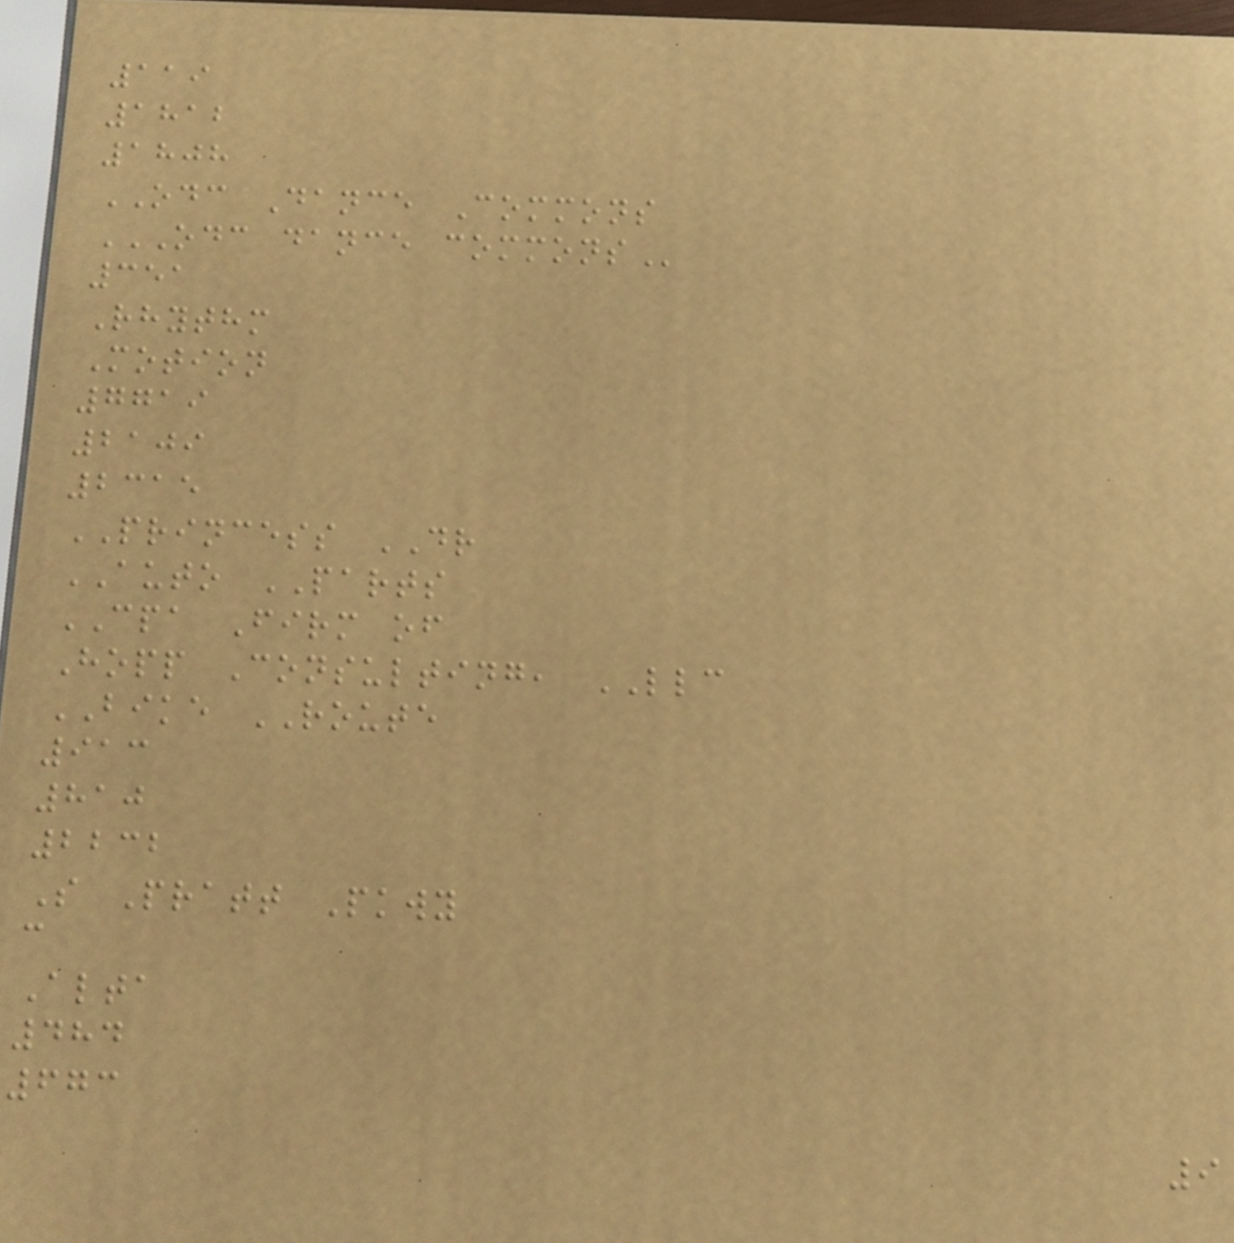119
1812
1808
ODC Dance Commons
ODC DANCE COMMONS
351
Rhythm
Motion
7719
2109
2315
PRINCESS DR
AUTO PARTS
CPA Firm of
Hopp Consulting, LLC
BIKE ROUTE
913
810
2232
S Pratt Pkwy
c
Alta
484
673
9
